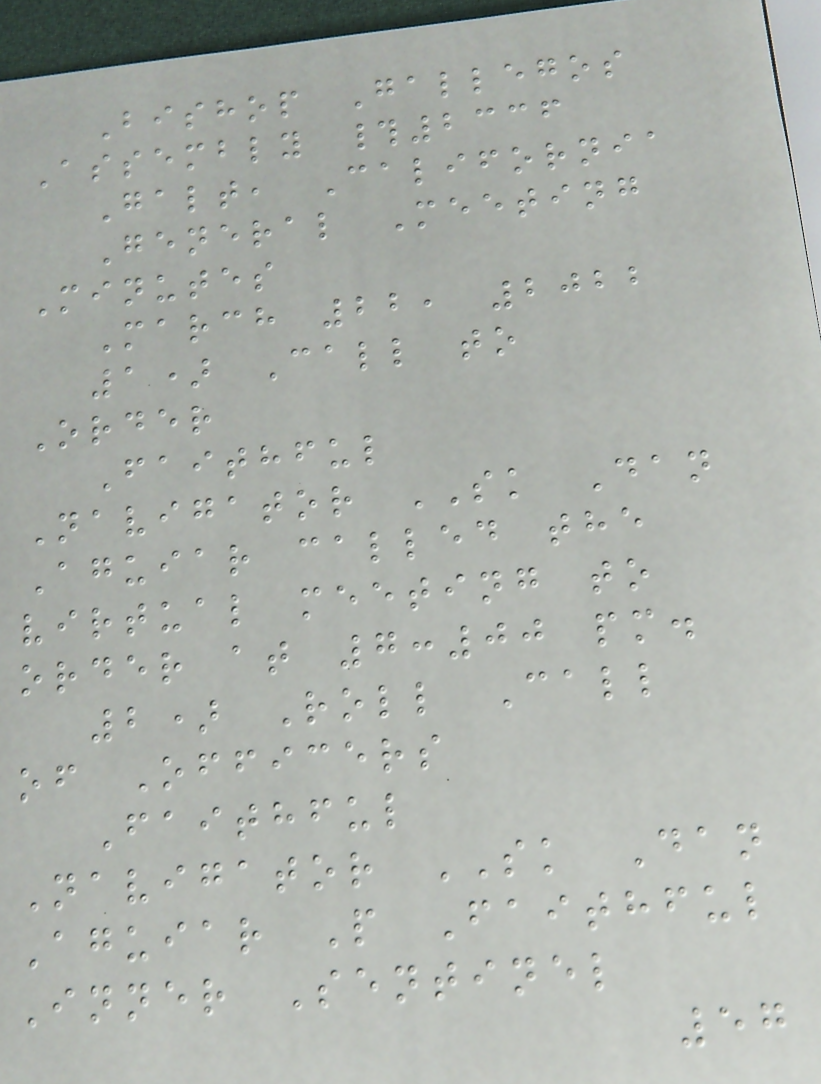Bishop Gallegos
Assembly #2336
Galt, California
General Meeting
Minutes
March 22, 2022
1) Call to
Order
Faithful
Navigator SK Dan
Aguiar called the
virtual meeting to
order at 7:00 pm.
2) Roll Call
of Officers
Faithful
Navigator SK Dan
Aguiar P Faithful
Inner Sentinel
57
